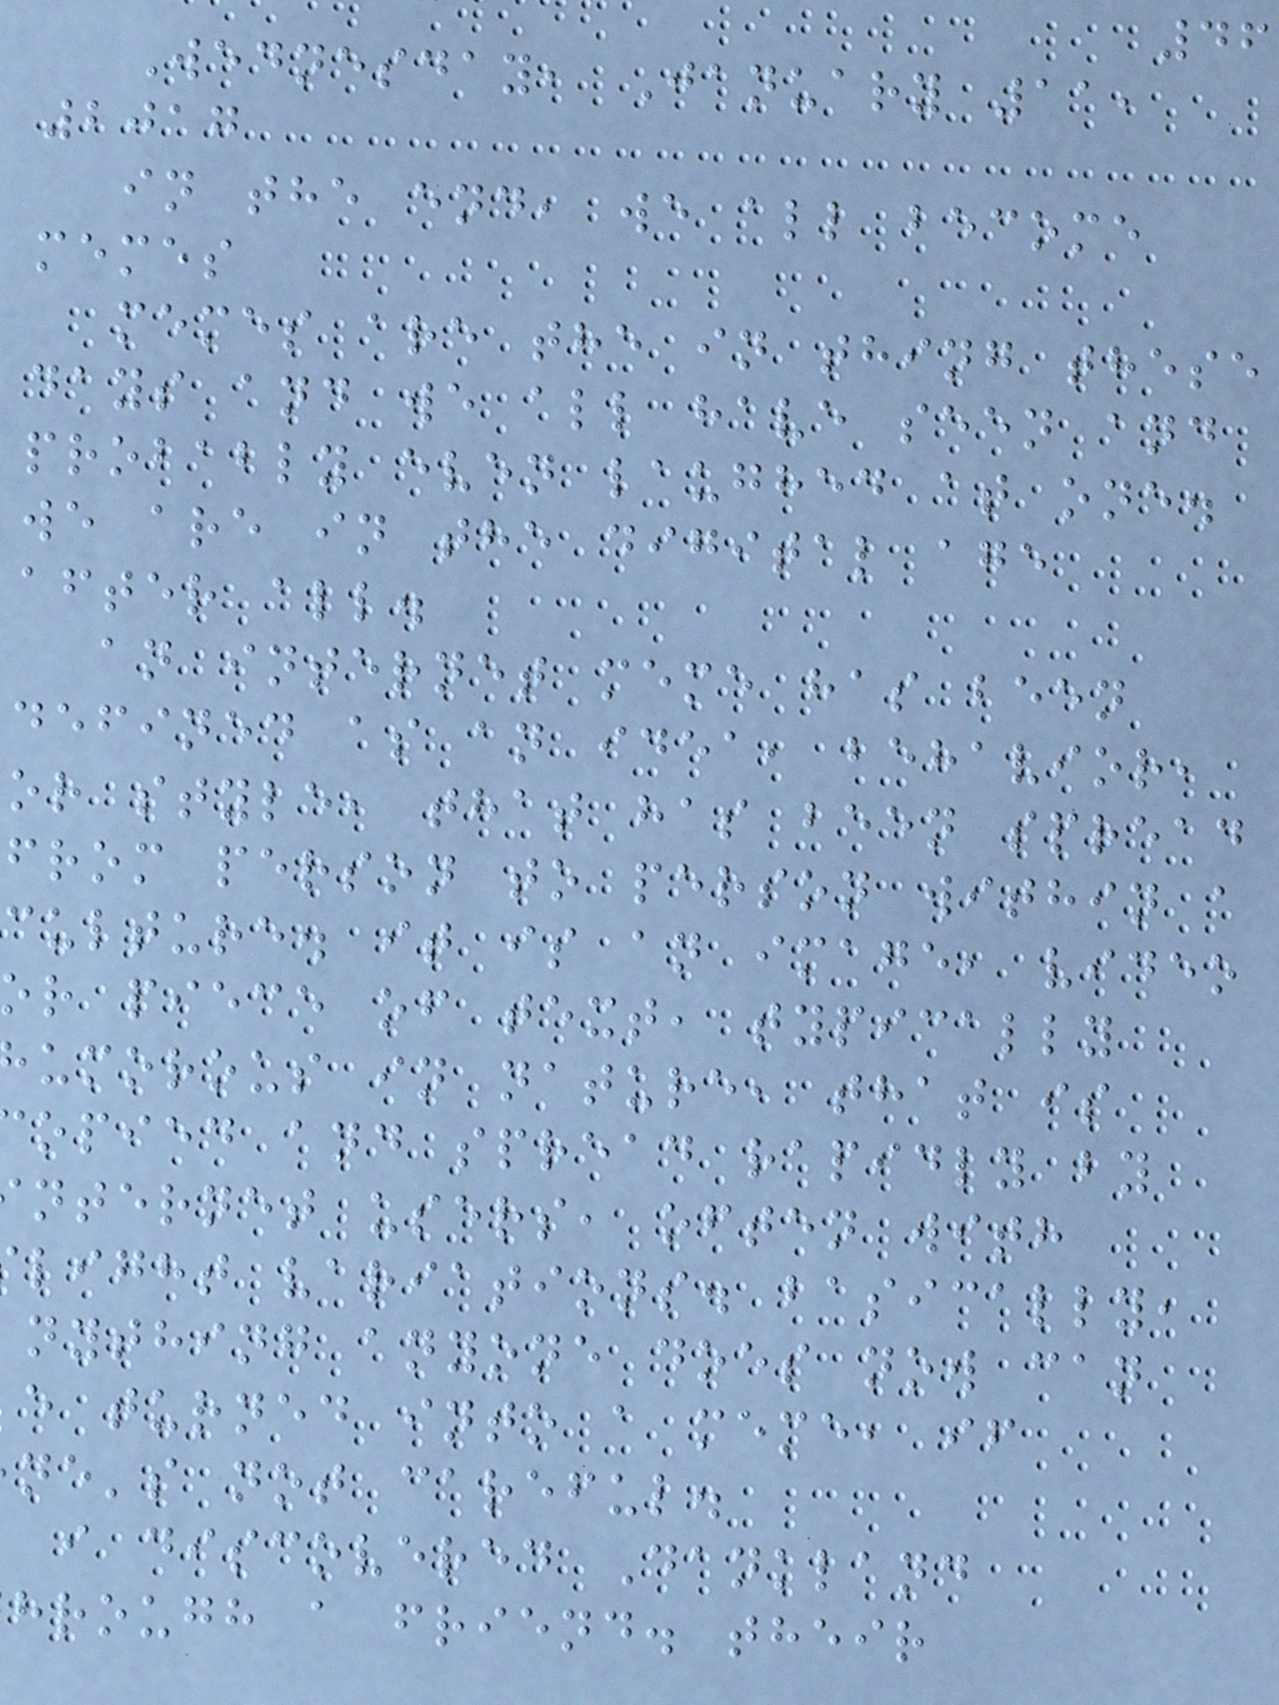46
Wednesday, January 11,
2017
in the end, we all become
memes
memes are the in thing these
days and we all have seen and
probably even laughed at one.
we are in the digital age
after all.
an internet meme has been
defined as an idea, behavior,
or style, that has been spread
from person to person within a
culture. it is an image, video
or piece of text, typically
umorous in nature, that is
opied and spread rapidly by
nternet users, often with
light variations. basically,
nything anyone does now can
e turned into a meme, if
ne's not careful.
i discovered Dankland
hrough a friend. their
